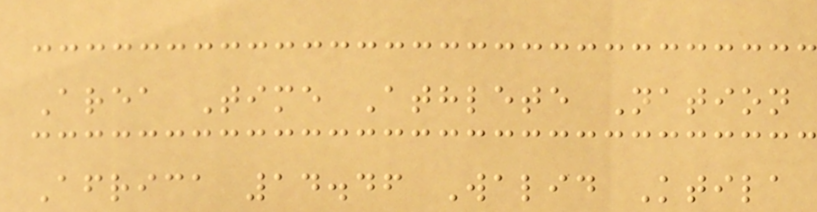Area Time Athlete Nation
Africa 14.46 Walid Ktila
